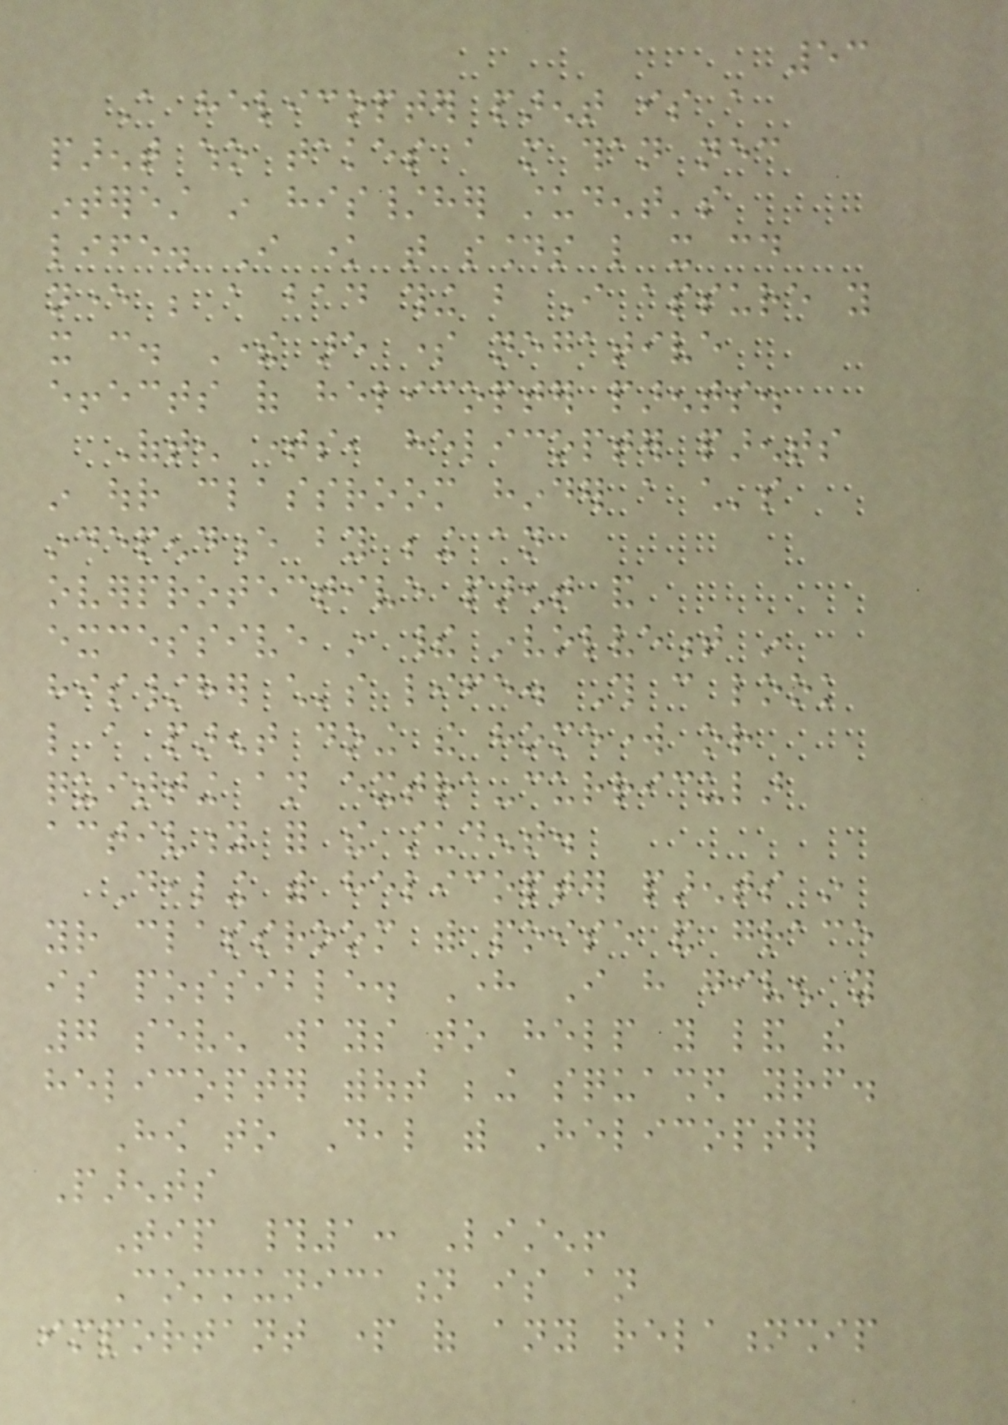53
A helicopter parent is a
parent who takes a more than necessary
interest in his/her student's
life. I know that sounds like it could
never be a bad thing but I assure you
it can. There are some negative
effects of helicopter parents.
Often times, helicopter parents
in our classroom hinder a child's
independence by being an
overprotective parent and
excessive in their involvement in
his/her child's life. This can look
like a parent doing the homework or
quitting an extra-curricular
activity for the student.
Dealing with helicopter parents in
your classroom with poise and grace
is possible. Here I have given you
7 seven ways to help you land the
helicopter without being squashed yourself.
How to Deal with Helicopter
Parents
Tip #1: Listen!
Communication is an
important part of any relationship
